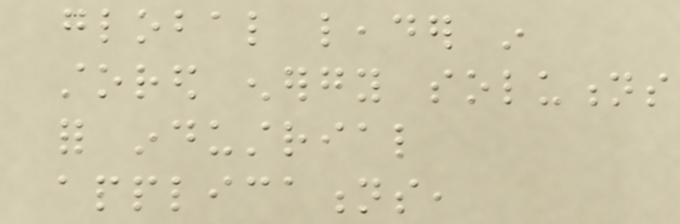global leader in
stored energy solutions
for industrial
applications,
